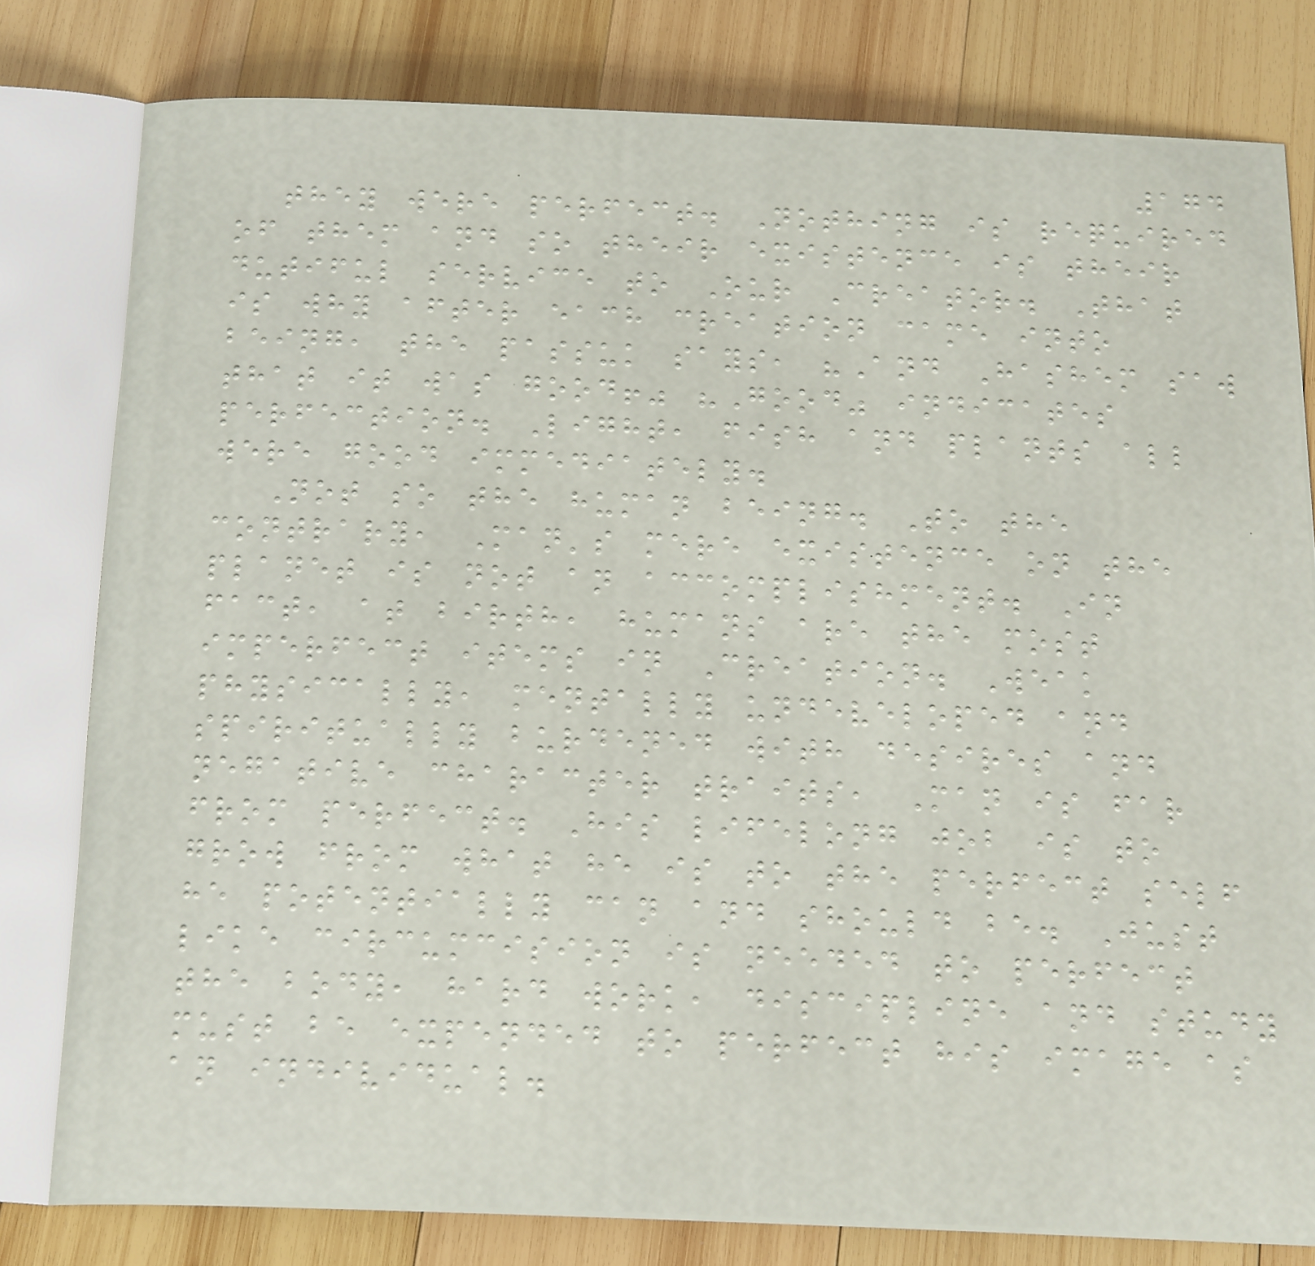174
they were perfect. Nothing is required
of them and so their existence is their
dutiful service to Our Creator. That
is why after each creation came into
being, the passuk says, "And Hashem saw
that it was good!" "Good" indicates
perfection. Light, fish and plants all
were good immediately.
Not so the human being. To the
contrary, Man's mere existence on the
planet is not an accomplishment. In
fact, at birth, humans are the most
imperfect items in Creation. Weak
physically, mentally undeveloped and
spiritually burdened with desires and
negative character traits, Man is far
from perfect. His lifelong job is to
grow from what he is to the perfect self
he potentially can and should be. Just
like circumcision is needed to perfect
the body, hard work, discipline and study
must be expended to perfect his image as
an individual.
